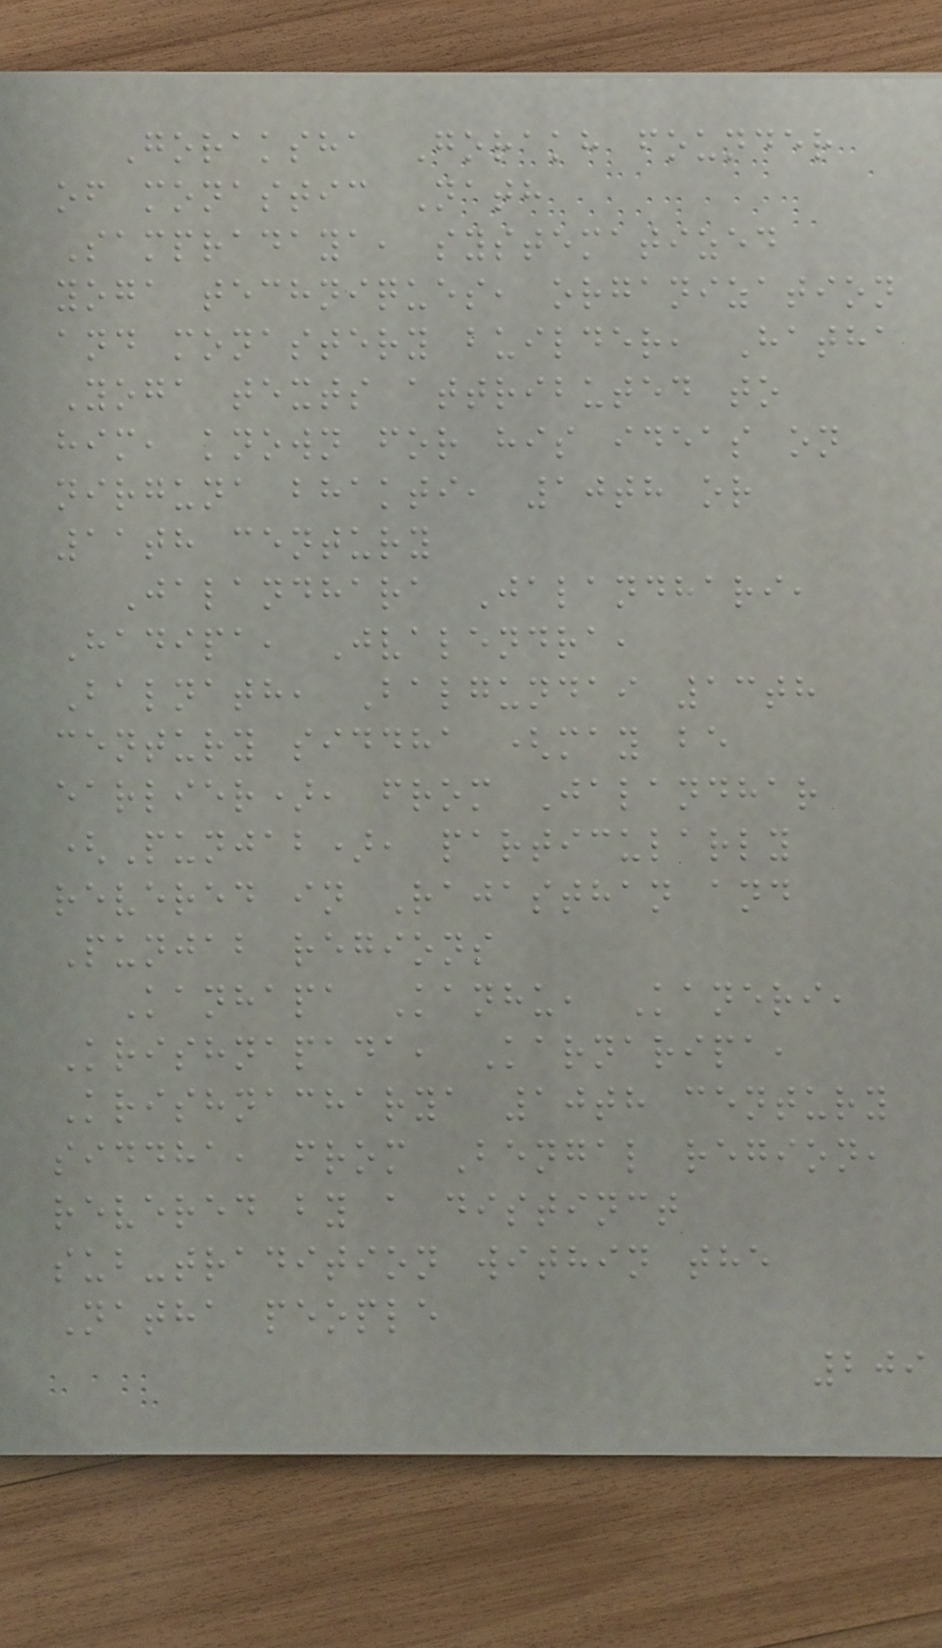Goraksha Gorakh founder
of monastic Nath
Sampradaya, systematized
yoga techniques, organization
and monastery builder, Hatha
Yoga texts attributed to
him, known for his ideas on
nirguna bhakti, 10th or
11th century
Jalandhara Jalandhari,
Hadipa, Jvalendra,
Balnath, Balgundai 13th
century siddha (may be
earlier), from Jalandhar
(Punjab), particularly
revered in Rajasthan and
Punjab regions
Kanhapa Kanhu, Kaneri,
Krishnapada, Karnaripa,
Krishnacharya 10th century
siddha, from Bengal region,
revered by a distinct
sub-tradition within the
Natha people
209
